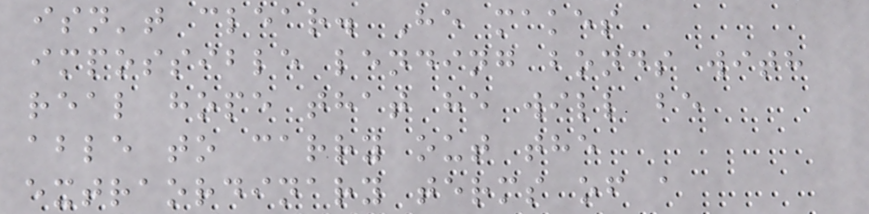isn't clear. He makes
impossible lending bonds with
real hope that he will be
able to carry out the
extraordinary terms of a
